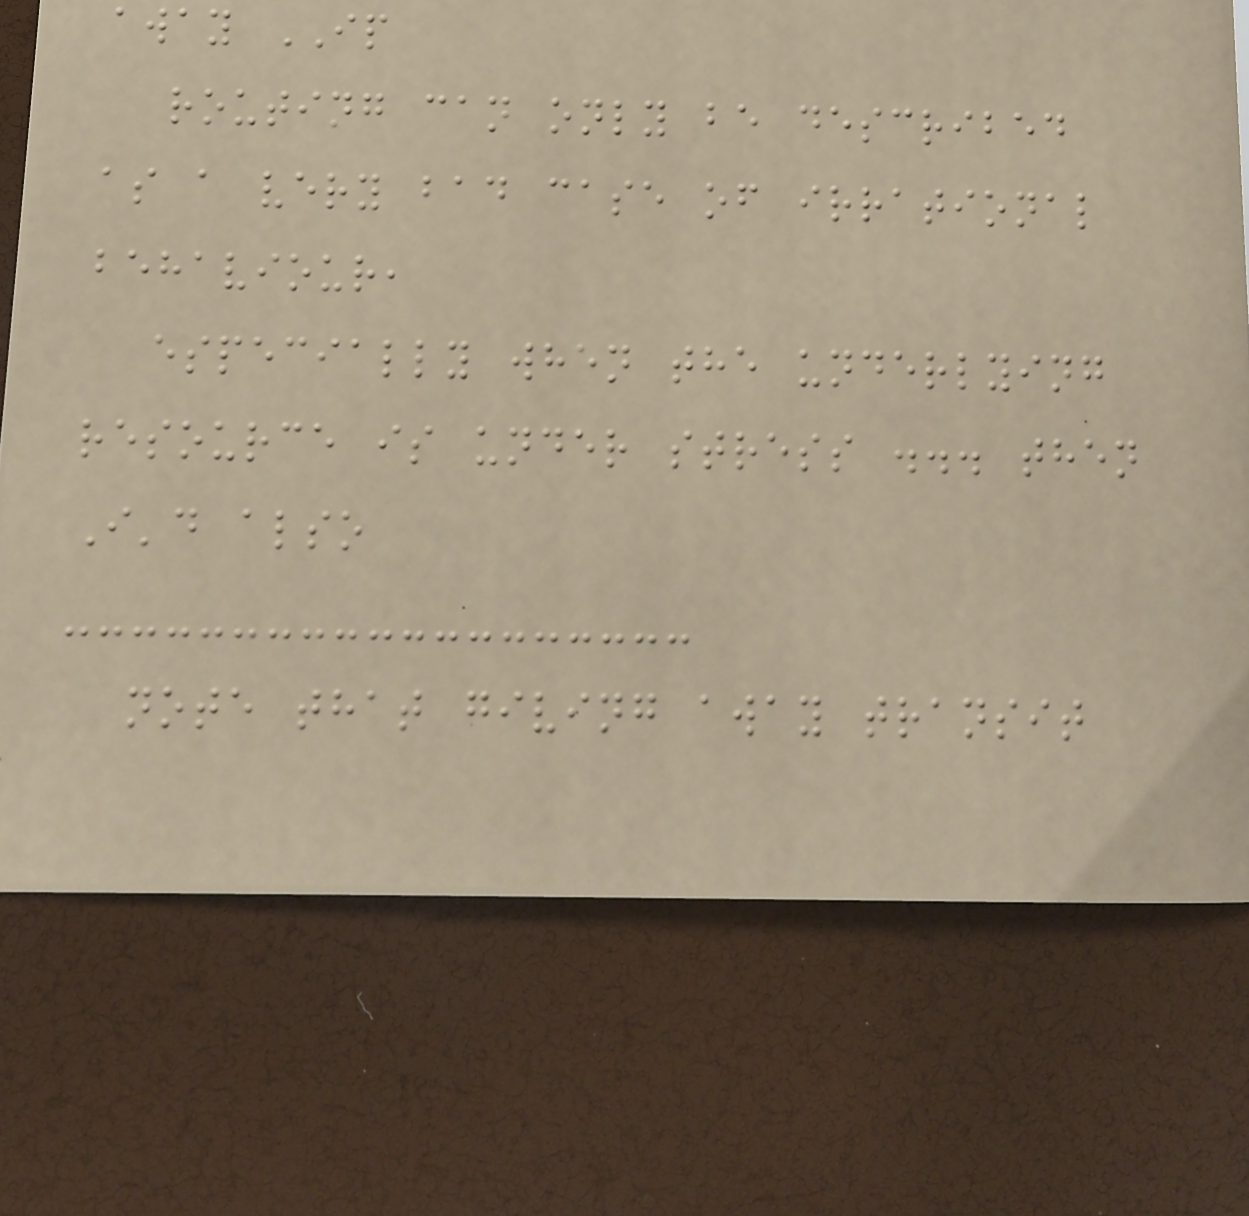away IP
routing can only be described
as a very bad case of irrational
behaviour,
especially when the underlying
resource is under stress ... then
I'd also
note that giving away transit
